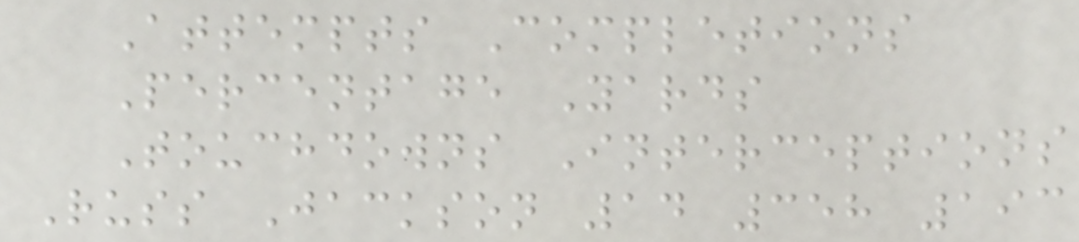Attempts Completions
Percentage Yards
Touchdowns Interceptions
Russ Jackson 14 358 193
